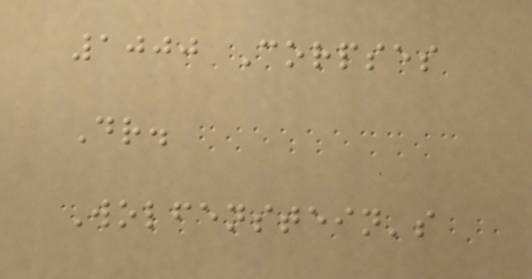1000 Corpses
Dr.
Wolfenstein's
